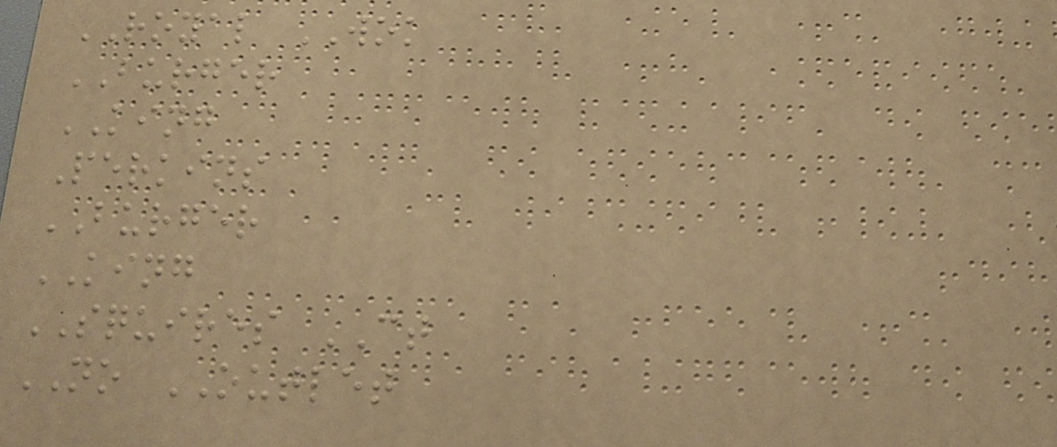ROYAL WOK
BURGER
KING
Perkins
BURGER
KING
SQUIRES CT
NO OUTLET
